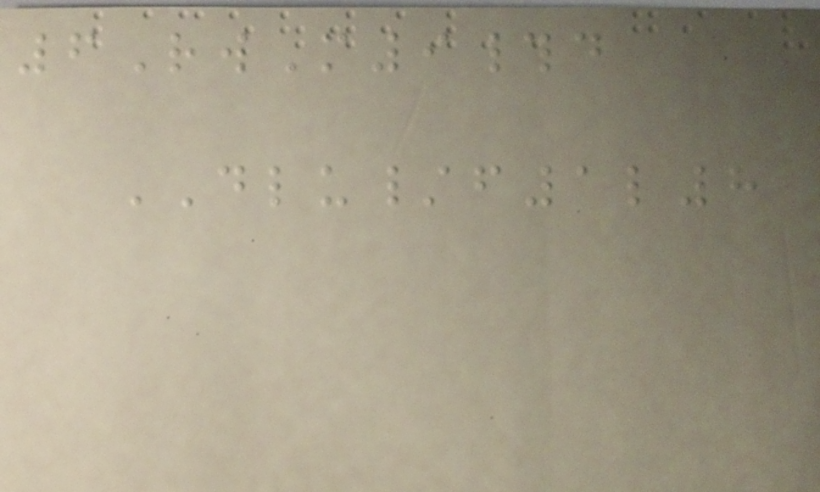6RwM9#d
DLU/f1l8
